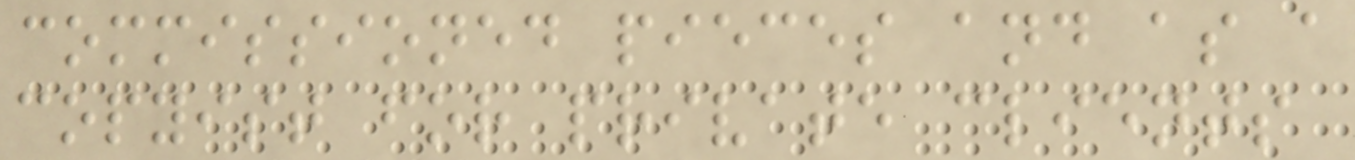commissioned pieces and as a
copyist for private clients
